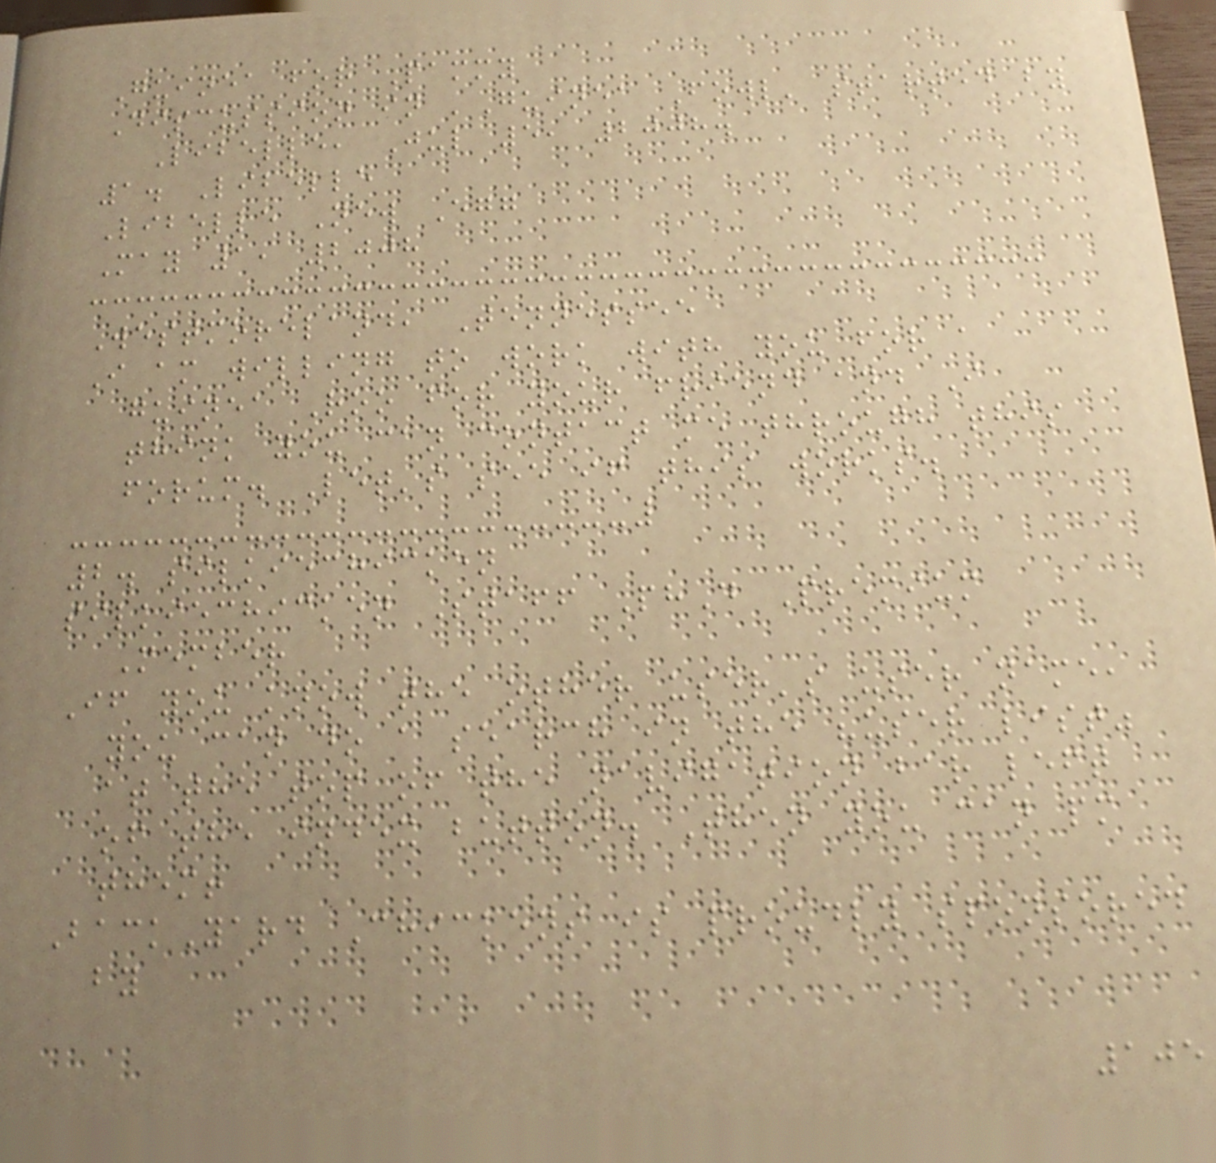Guinea for Pammy
Discussion in 'Guinea Fowl' started by
Libelle, Jul 5, 2008.
1. Libelle
Libelle New Egg
May 1, 2008
Westmoreland, Tennessee
I am willing to work with you for a
guinea Roo for your friend and I
think you can contact me through this
forum. Let's see if this works.
2. silkiechicken
silkiechicken Staff PhD Premium
Member
If you know the other user's user name,
you can do a search in the "user list"
at the top of the navigation bar left
of the index button. Then you can pm
them!
BackYard Chickens is proudly sponsored
by
105
